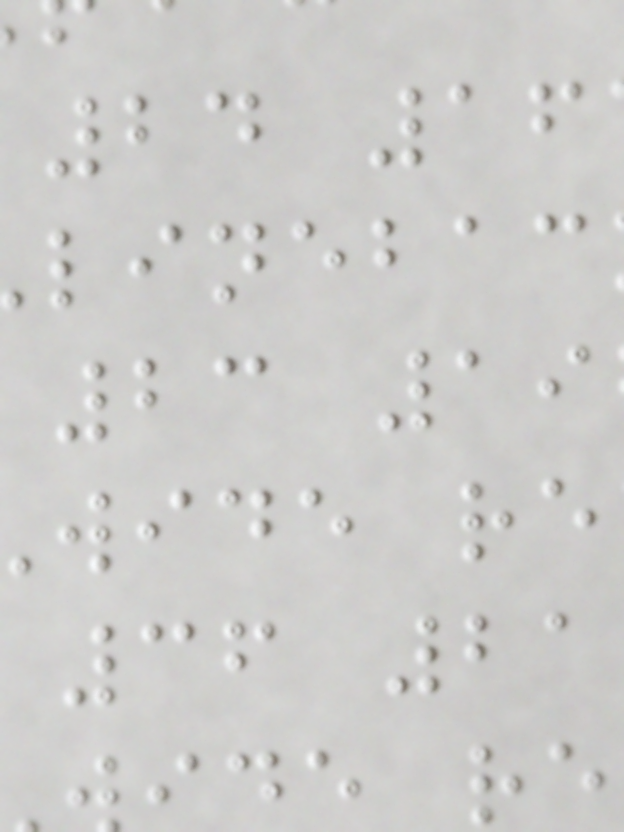24 16
wide re
36 21
